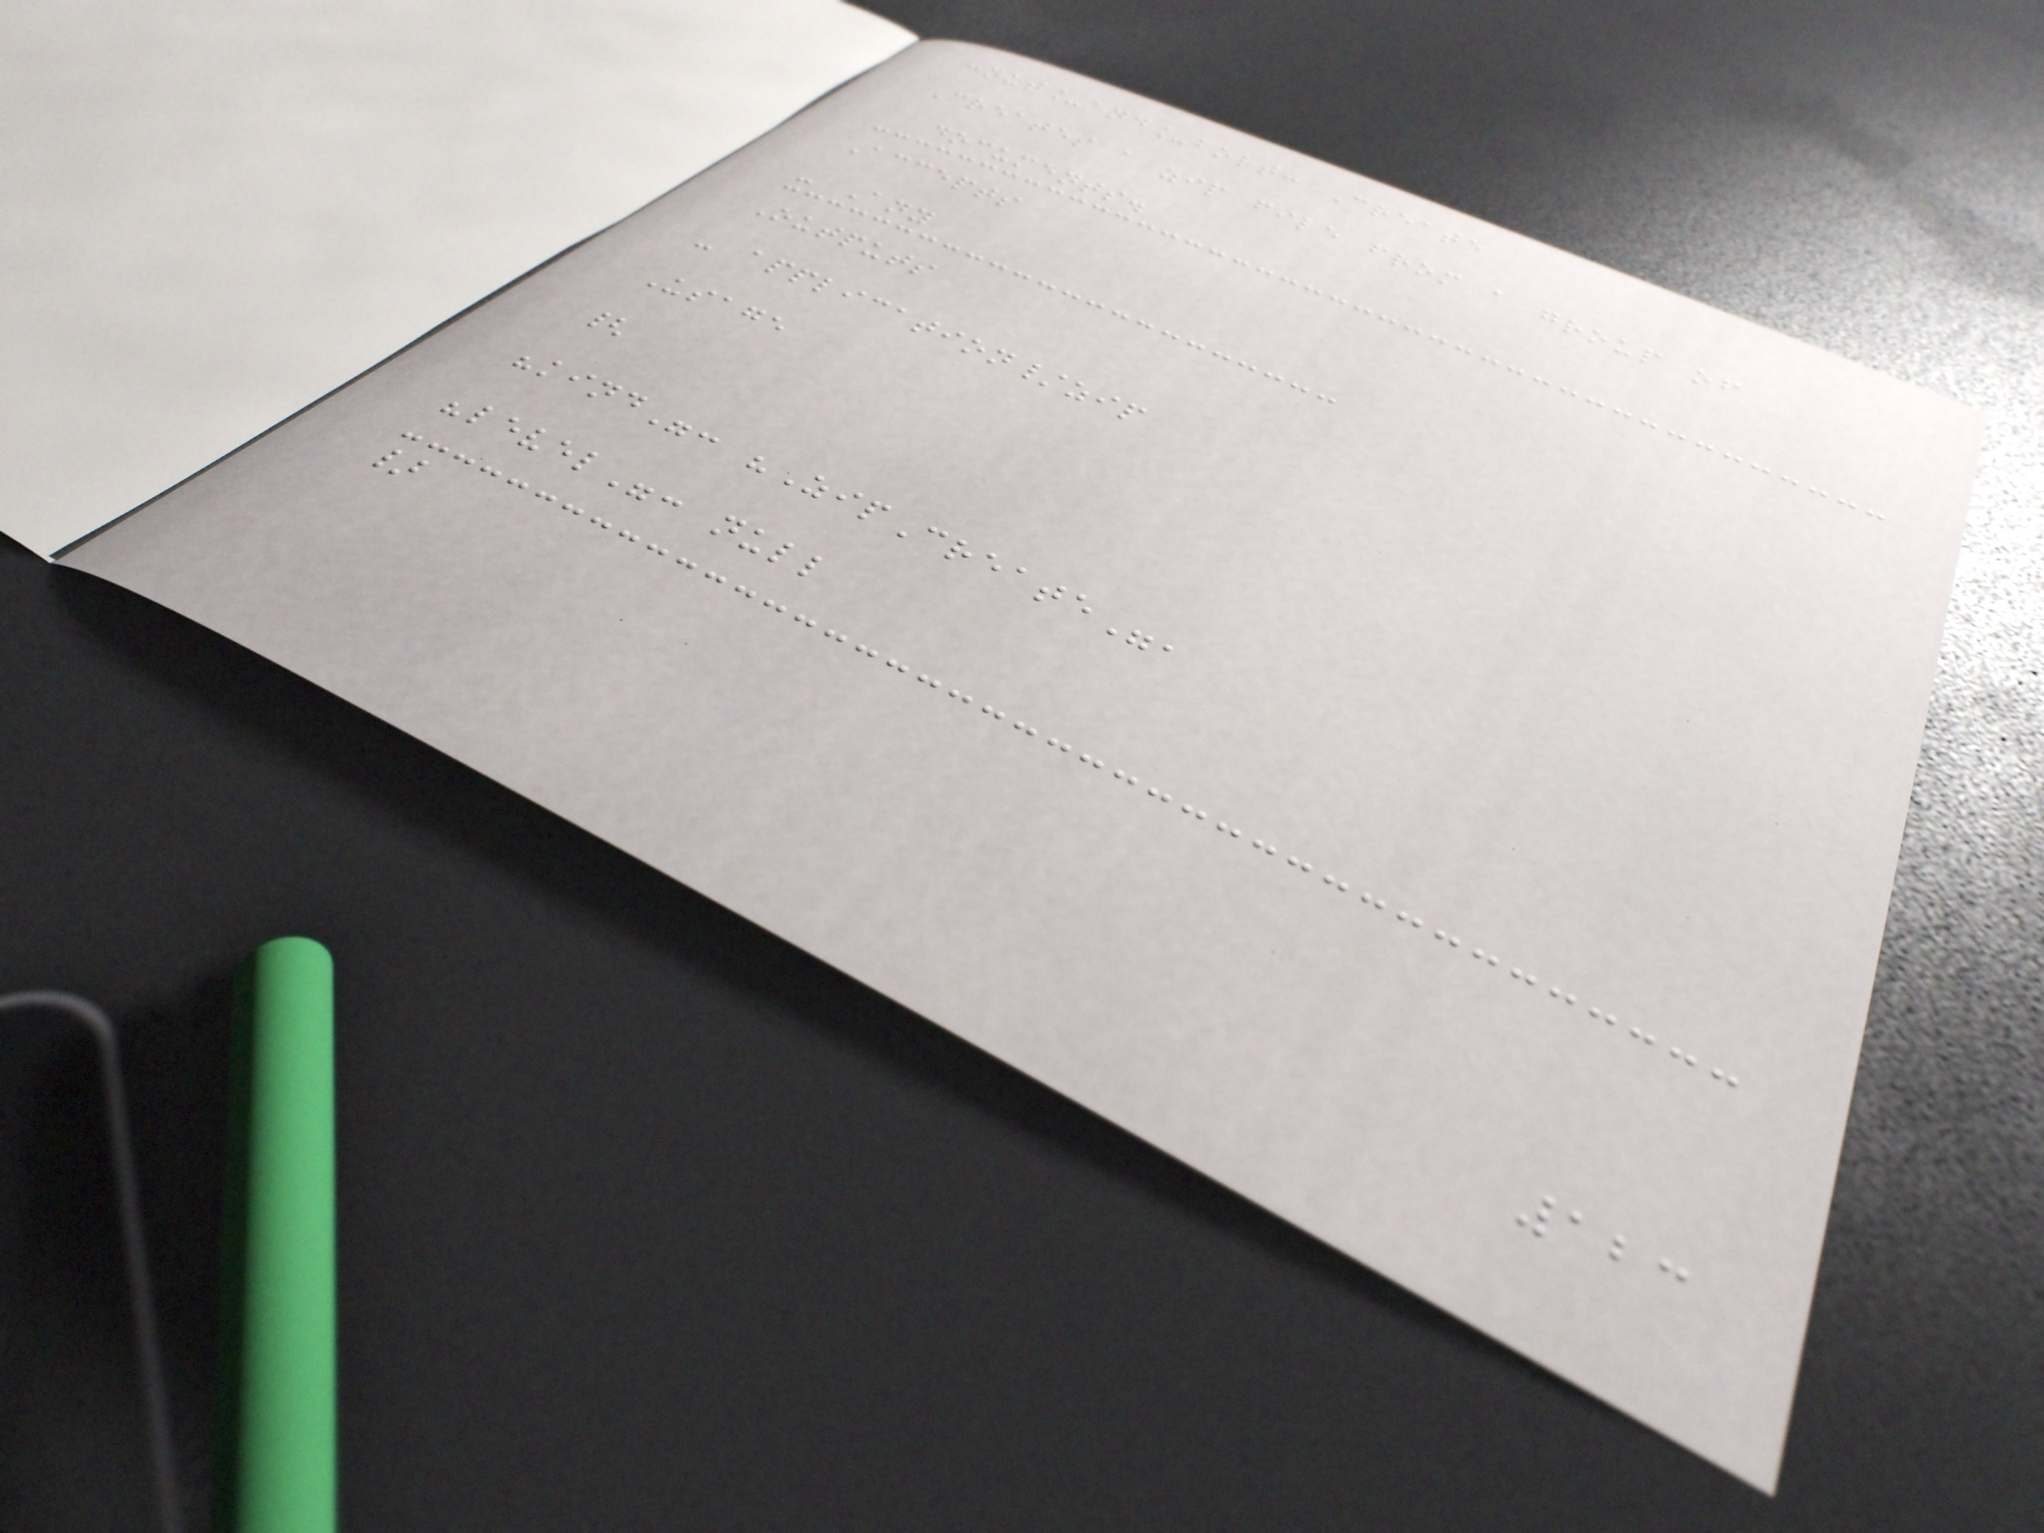:nut_and_bolt: Create
Creates a zip file from a group of
documents.
Accepts
- Any
Outputs
- application/zip
Usage
{
"kind": "ZipCreate",
"level": null
}
123
